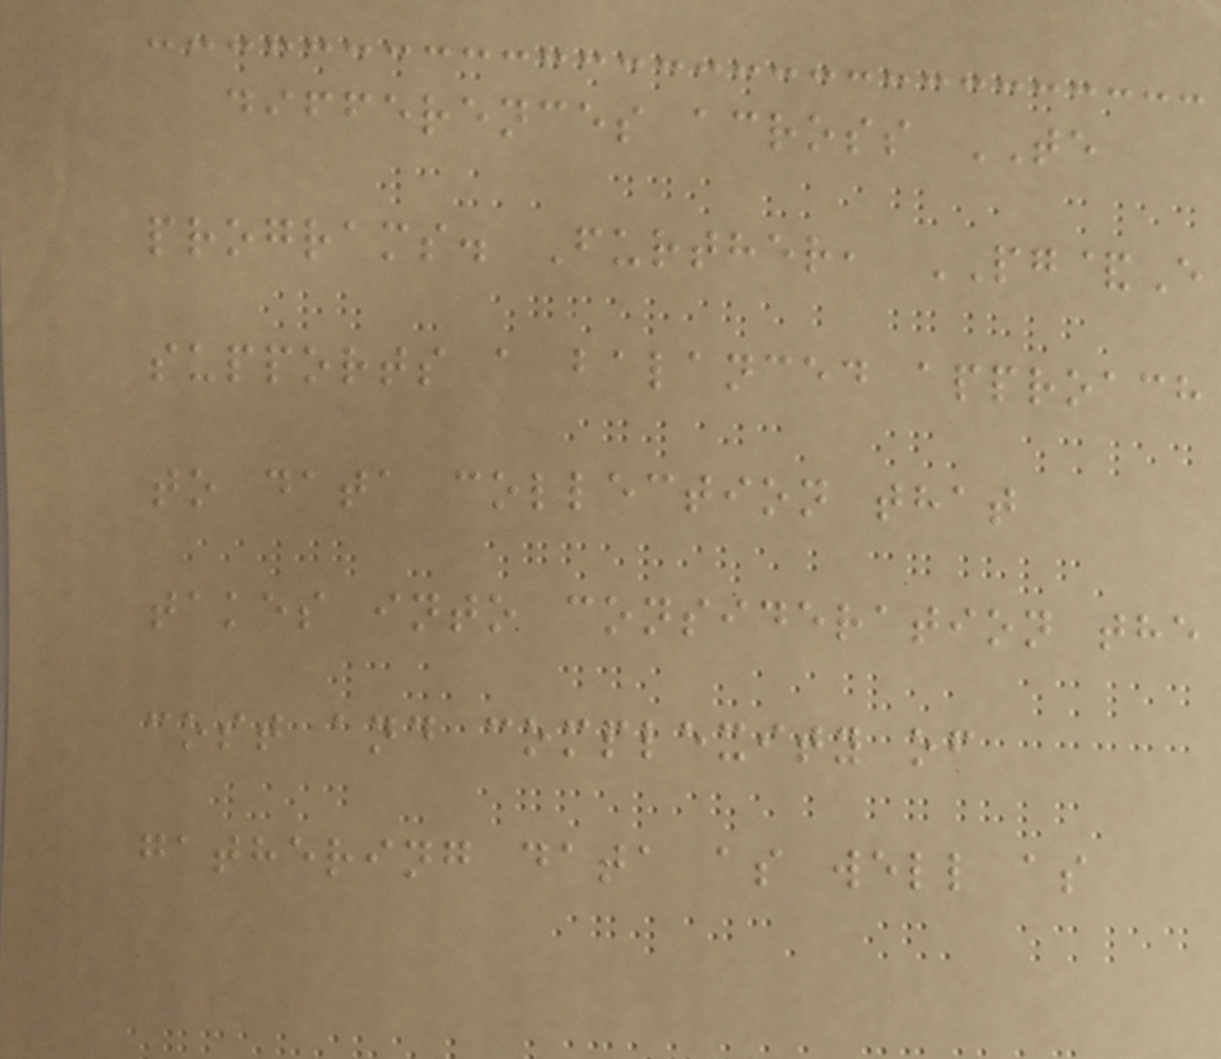differences across TE
programs. Further, PG&E
supports a balanced approach
to data collection that
takes into consideration the
cost and complexity of
gathering data as well as
